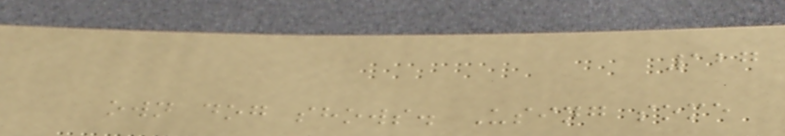127
own dog shows. Using some
